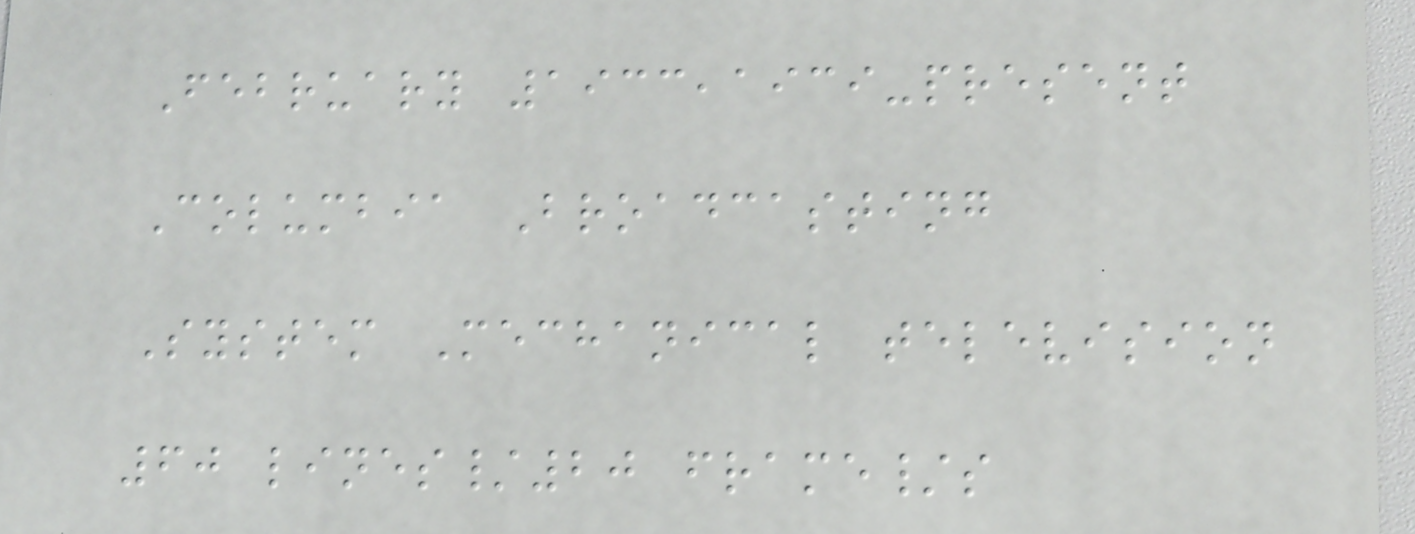February 1933,1939-present
Columbia Broadcasting
System Mechanical television
60 lines/20 frame/s
